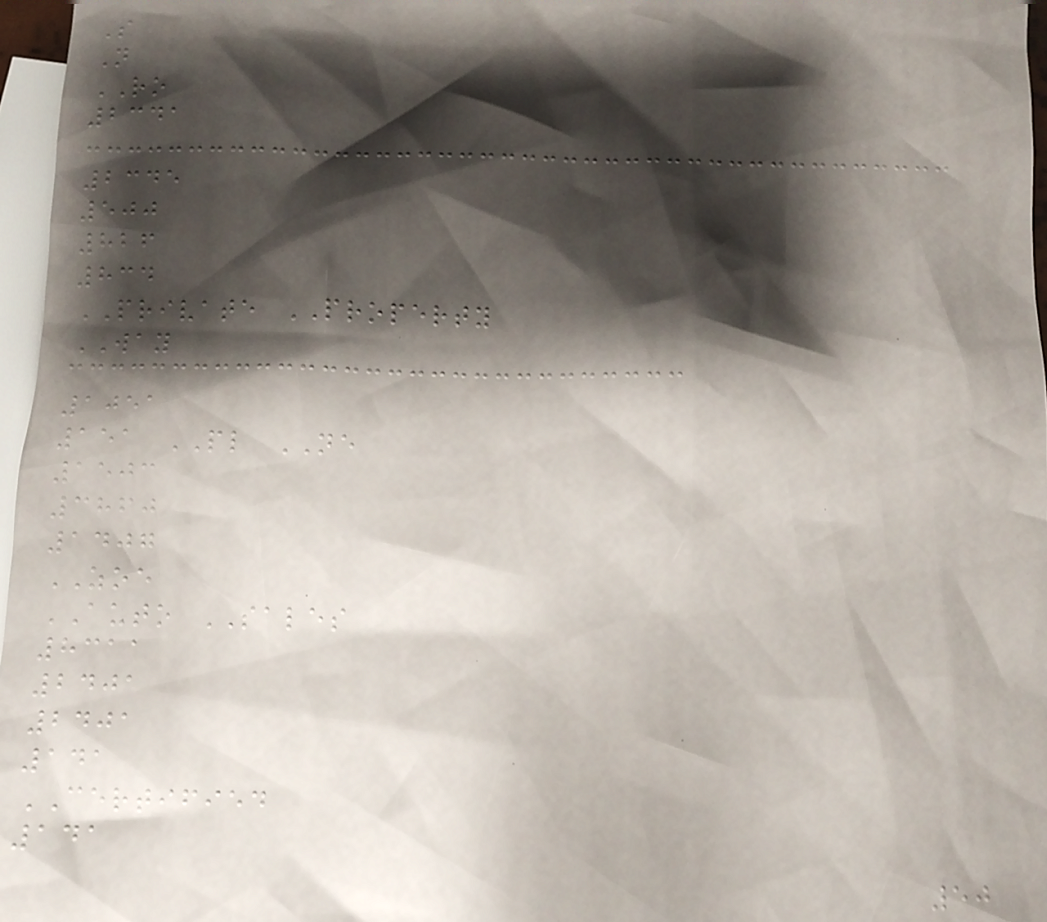S
N
RO
2341
2345
500
826
834
PRIVATE PROPERTY
WAY
1051
151 PL NE
1503
3860
1407
ZOE
AUTO SALES
8311
2401
2401
141
CERTIFIED
141
50
